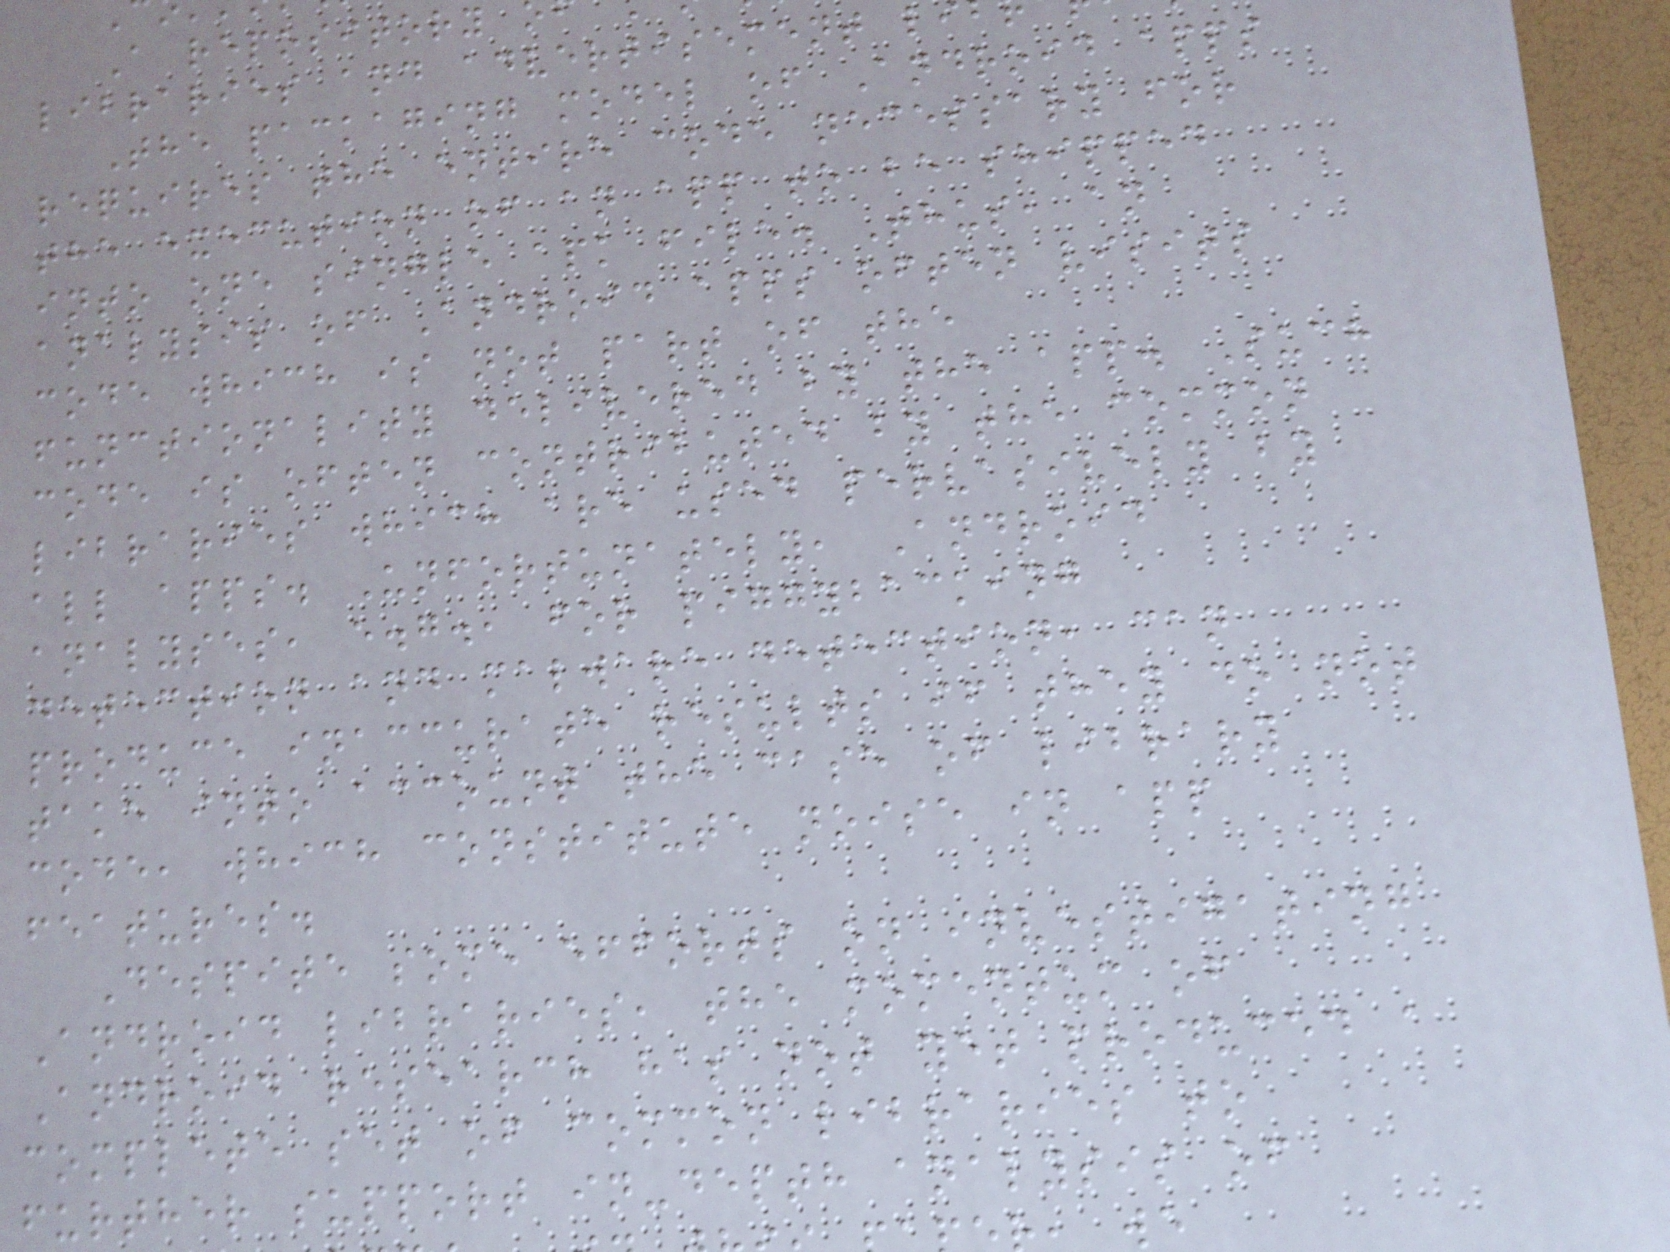A repository
libraries and advertisement l
The packaging model of Android apps
requires the entire code necessary for
the execution of an app to be shipped
into one single apk file. Thus, an
analysis of Android apps often visits
code which is not part of the
functionality delivered by the app. Such
code is often contributed by the common
libraries which are used pervasively by
all apps. Unfortunately, Android
analyses, e.g., for piggybacking
detection and malware detection, can
produce inaccurate results if they do not
take into account the case of library
code, which constitute noise in app
features.
Despite some efforts on investigating
Android libraries, the momentum of
Android research has not yet produced a
complete set of common libraries to
further support in-depth analysis of
